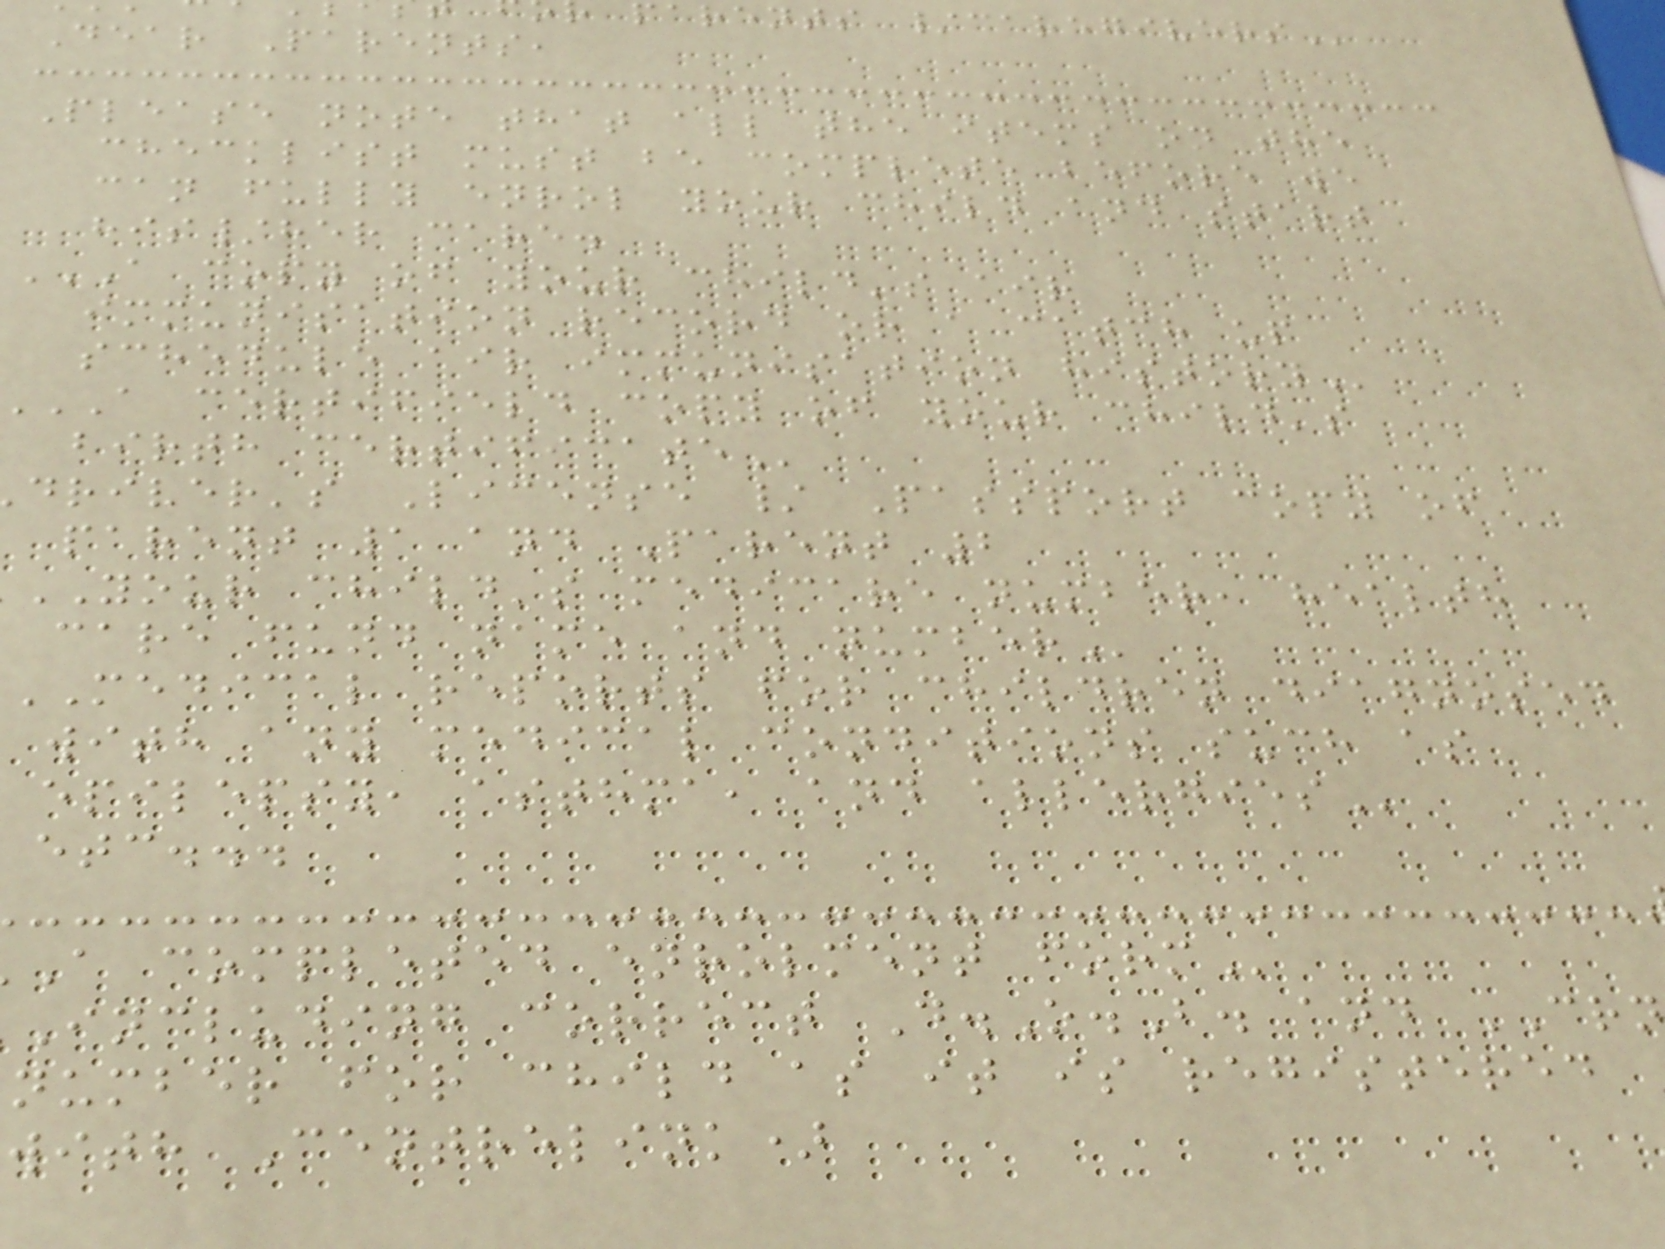Dear Parents,
Please note that all the items on the
checklist must be complete before we
can fully enrol your child and start
his/her care.
A COPY OF YOUR CHILD'S AIR
immunisation record or a catch up
schedule air immunisation
A certifield copy of your child's
birth
driver's License / Passport copy of
parent 1 and Parent 2
YOUR child's medicare number, health
care fund name and
MEDICAL reports for children diagnosed
with any medical conditions such as
epilepsy, asthma, and
etc...
A completed enrolment
Including correct D.O.B. and CRN
number for child as it is registered
with Centrelink)
